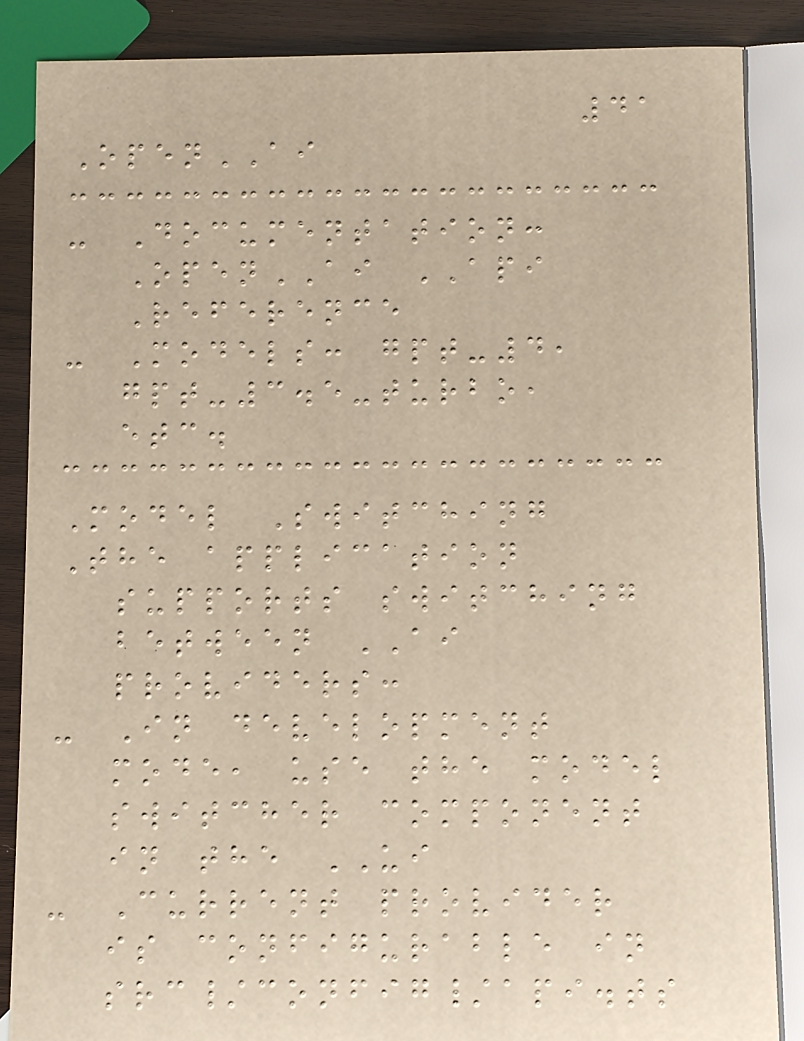41
OpenAI
- Documentation:
OpenAI API
Reference
- Models: gpt-4,
gpt-3.5-turbo,
etc.
Model Switching
The application
supports switching
between AI
providers:
- In development
mode, use the model
switcher component
in the UI
- Current provider
is configurable in
src/config/api.ts
